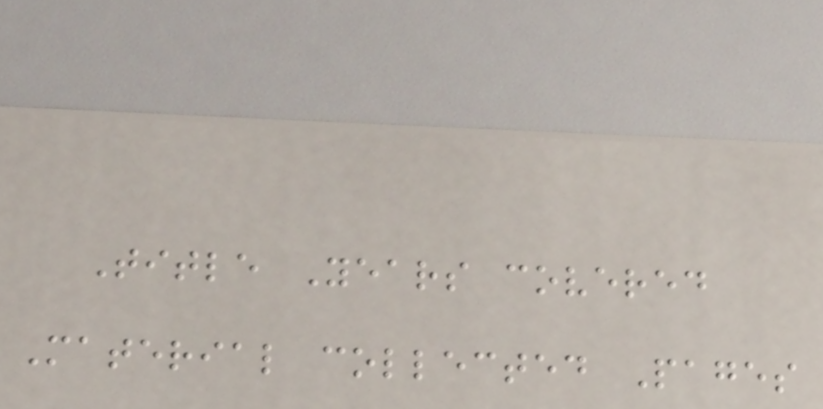Title Years covered
Material collected Pages
